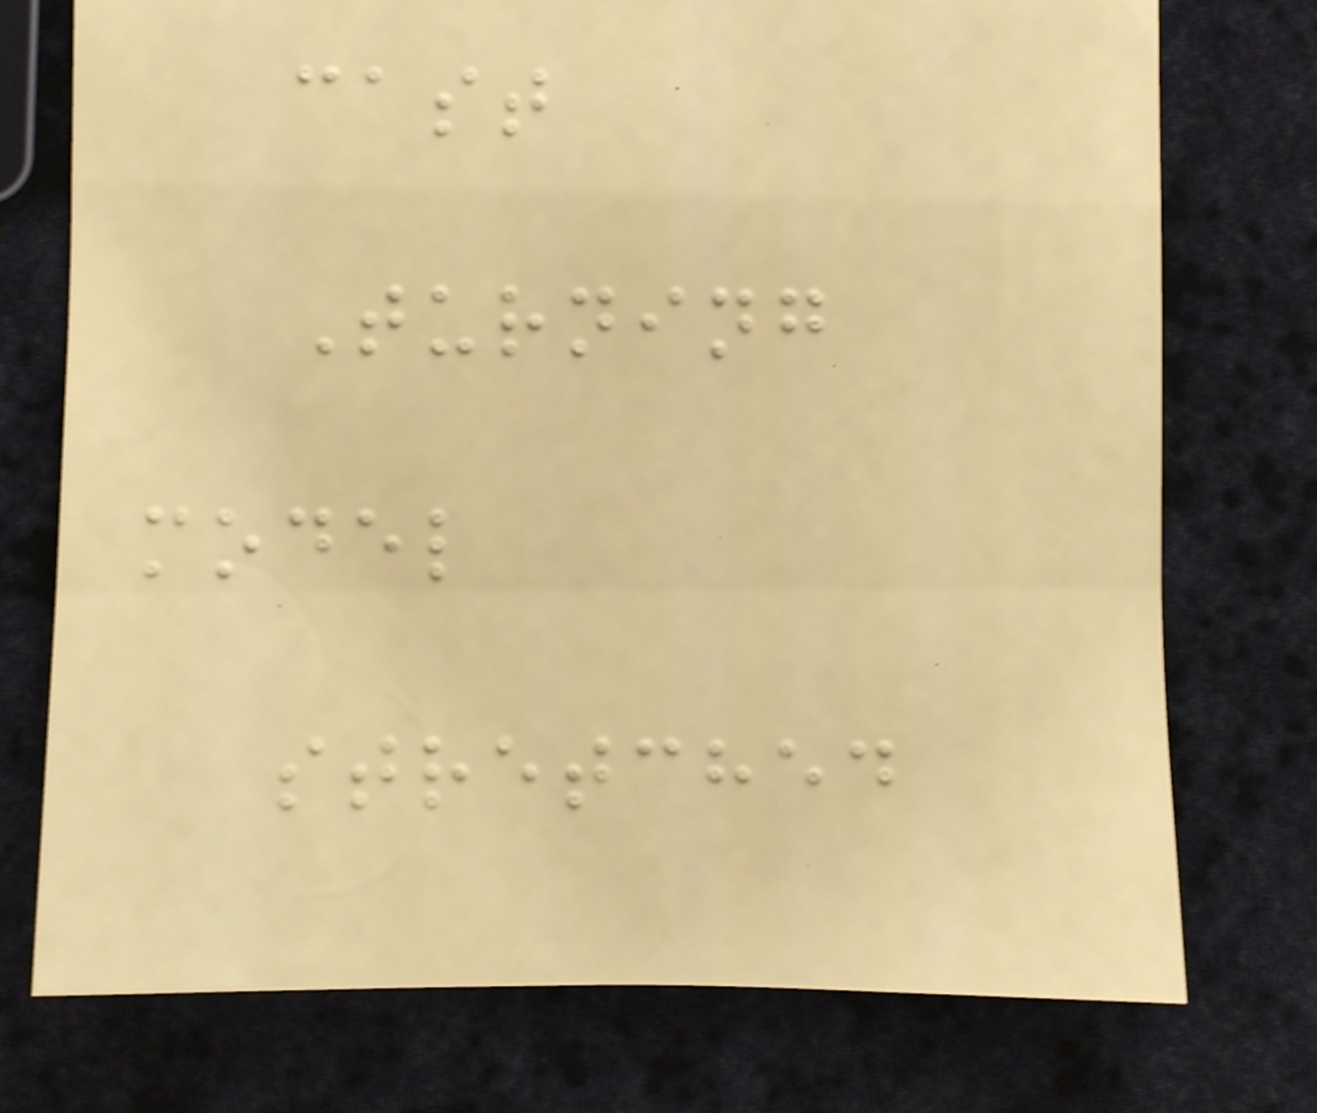cast
Turning
model
stretched
